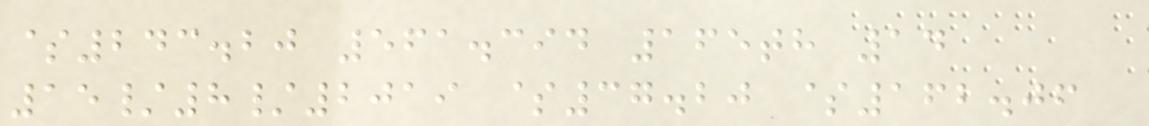$243.20 561.394 165th 14
15/8/2019 $37.20 $162.06
